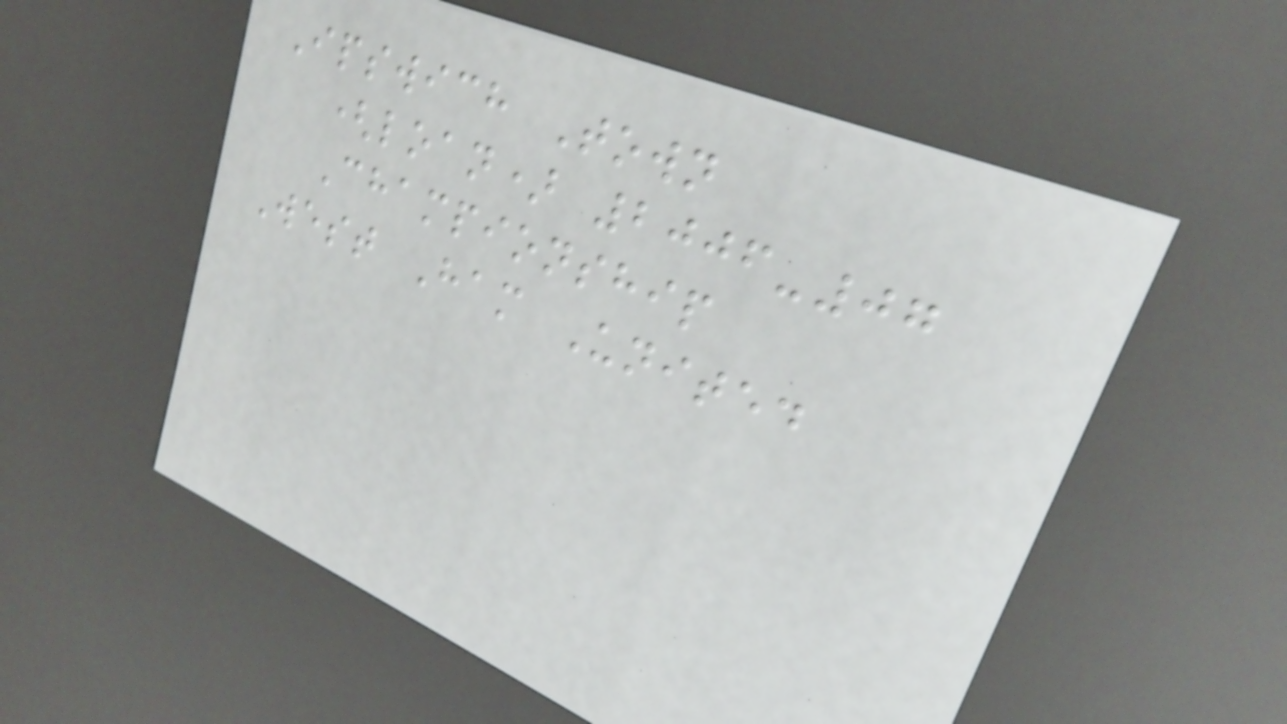Ipswich Town
(loan) 2006-07
Championship
West Ham United
